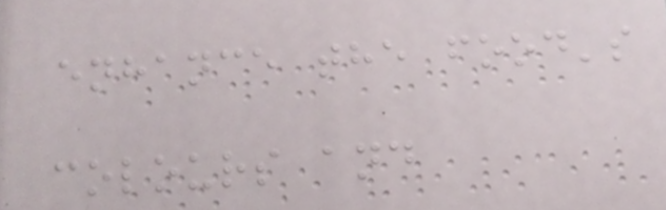enhance the food's
colours and
